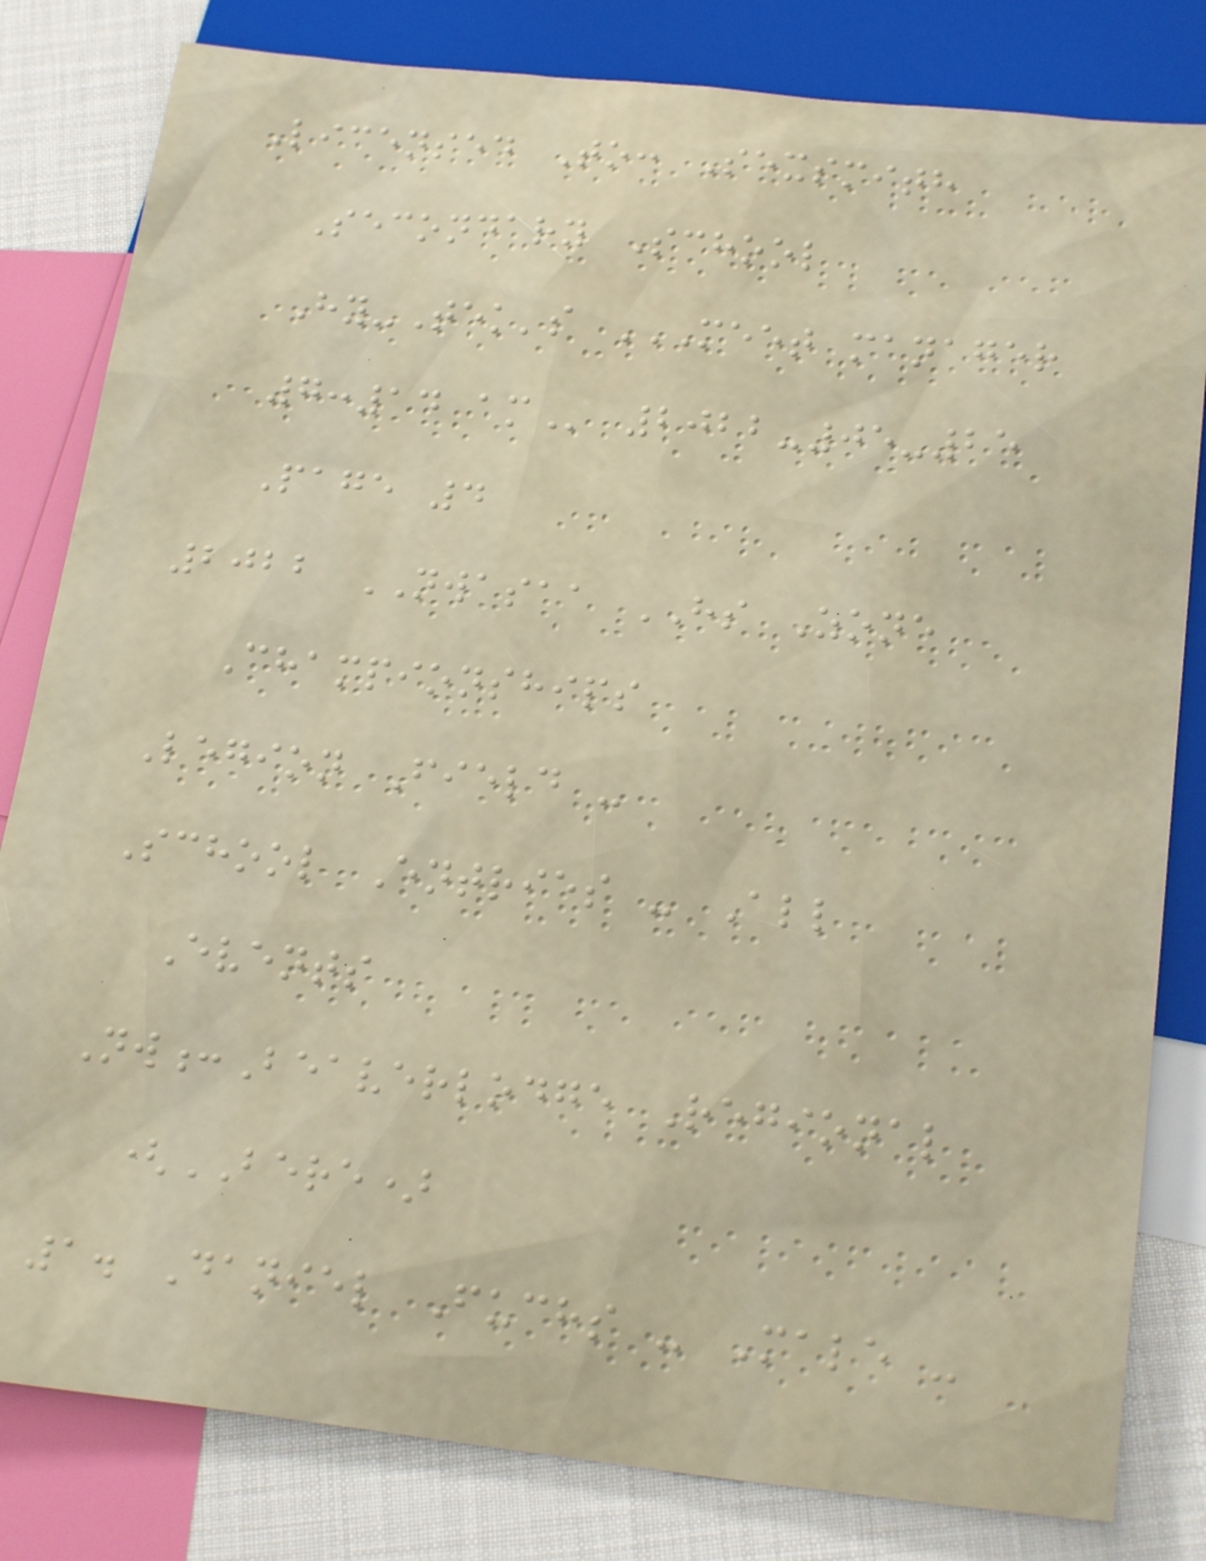Licensed To: Sexsmith
Secondary School
Hy-Tek's MEET MANAGER
7:14 AM 2022-05-25
Page 4
2022 NWASAA HS Zone
Championships
Legion Field -
School Entries - All
Events
Nw:Beaverlodge Regional
(BERE)
1. Daniel Fuchs - Male -
